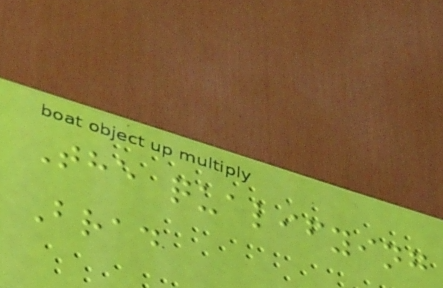The qualifying
Brad
